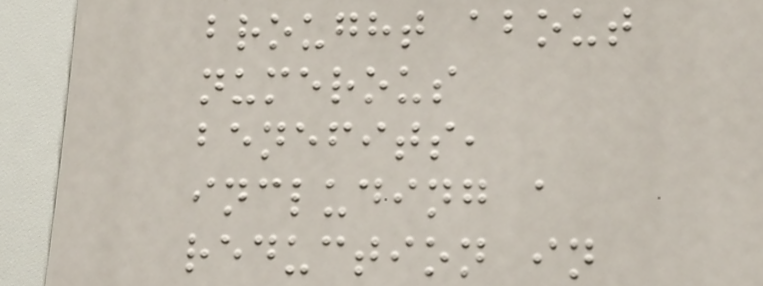brought about
numerous
benefits,
including a
reduction in
